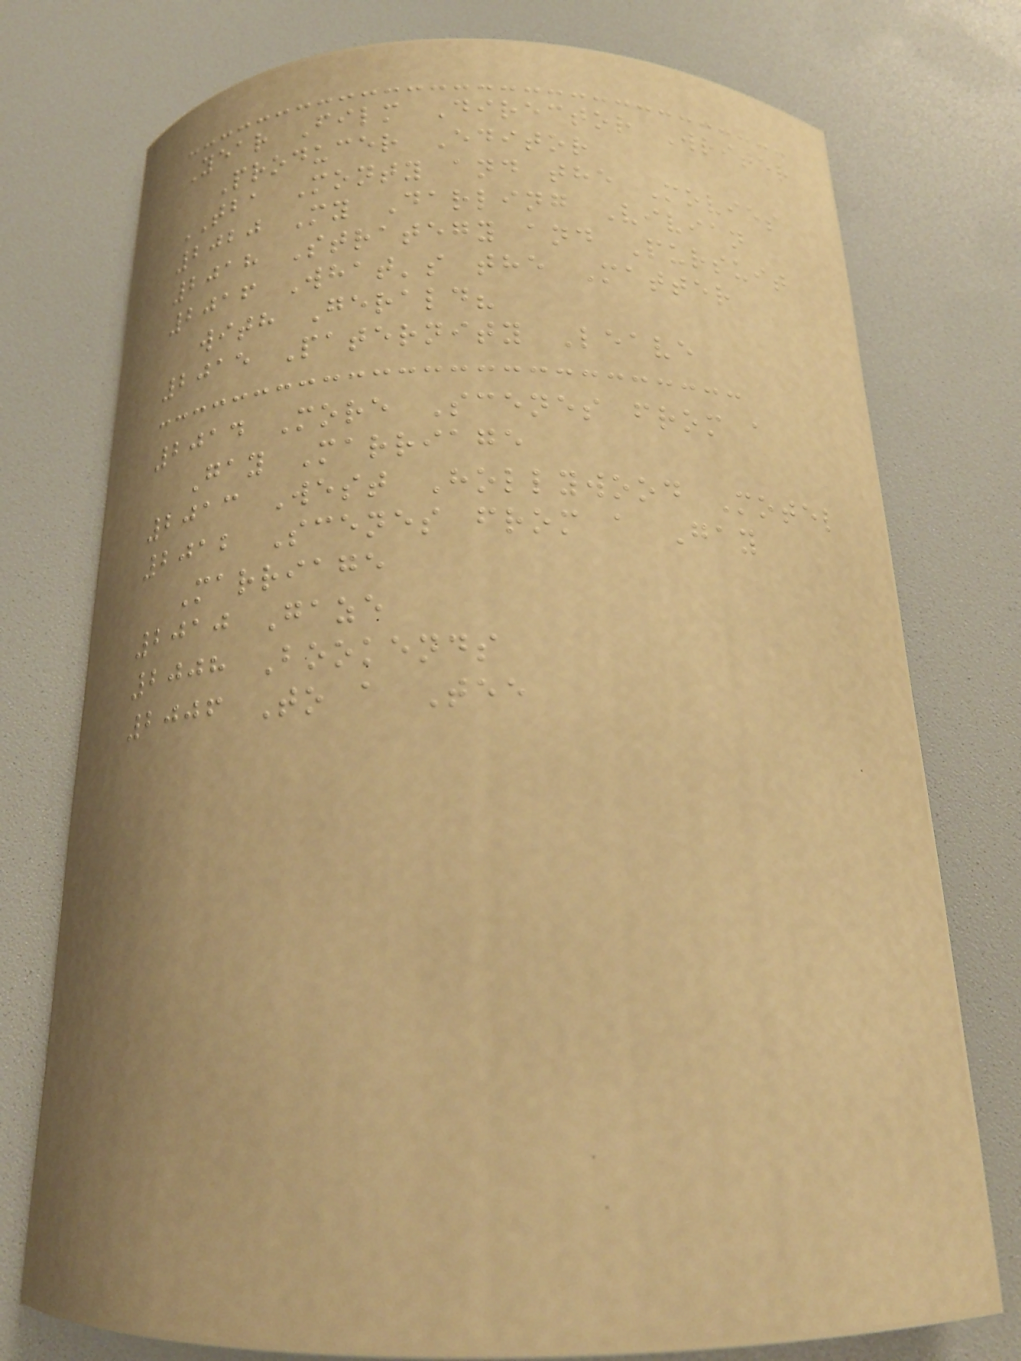Year Film Director Writer
Producer Editor
TBA Monty and the Movies
2020 My Darling Vivian
2018 Strategy and Pursuit
2016 What's the Matter
with Gerald?
2015 Paternity Leave
2014 More Scenes from a
Gay Marriage
2013 West Hollywood Motel
2012 Scenes from a Gay
Marriage
2010 Gaze
2008 Bookends
2006 To a Tee
